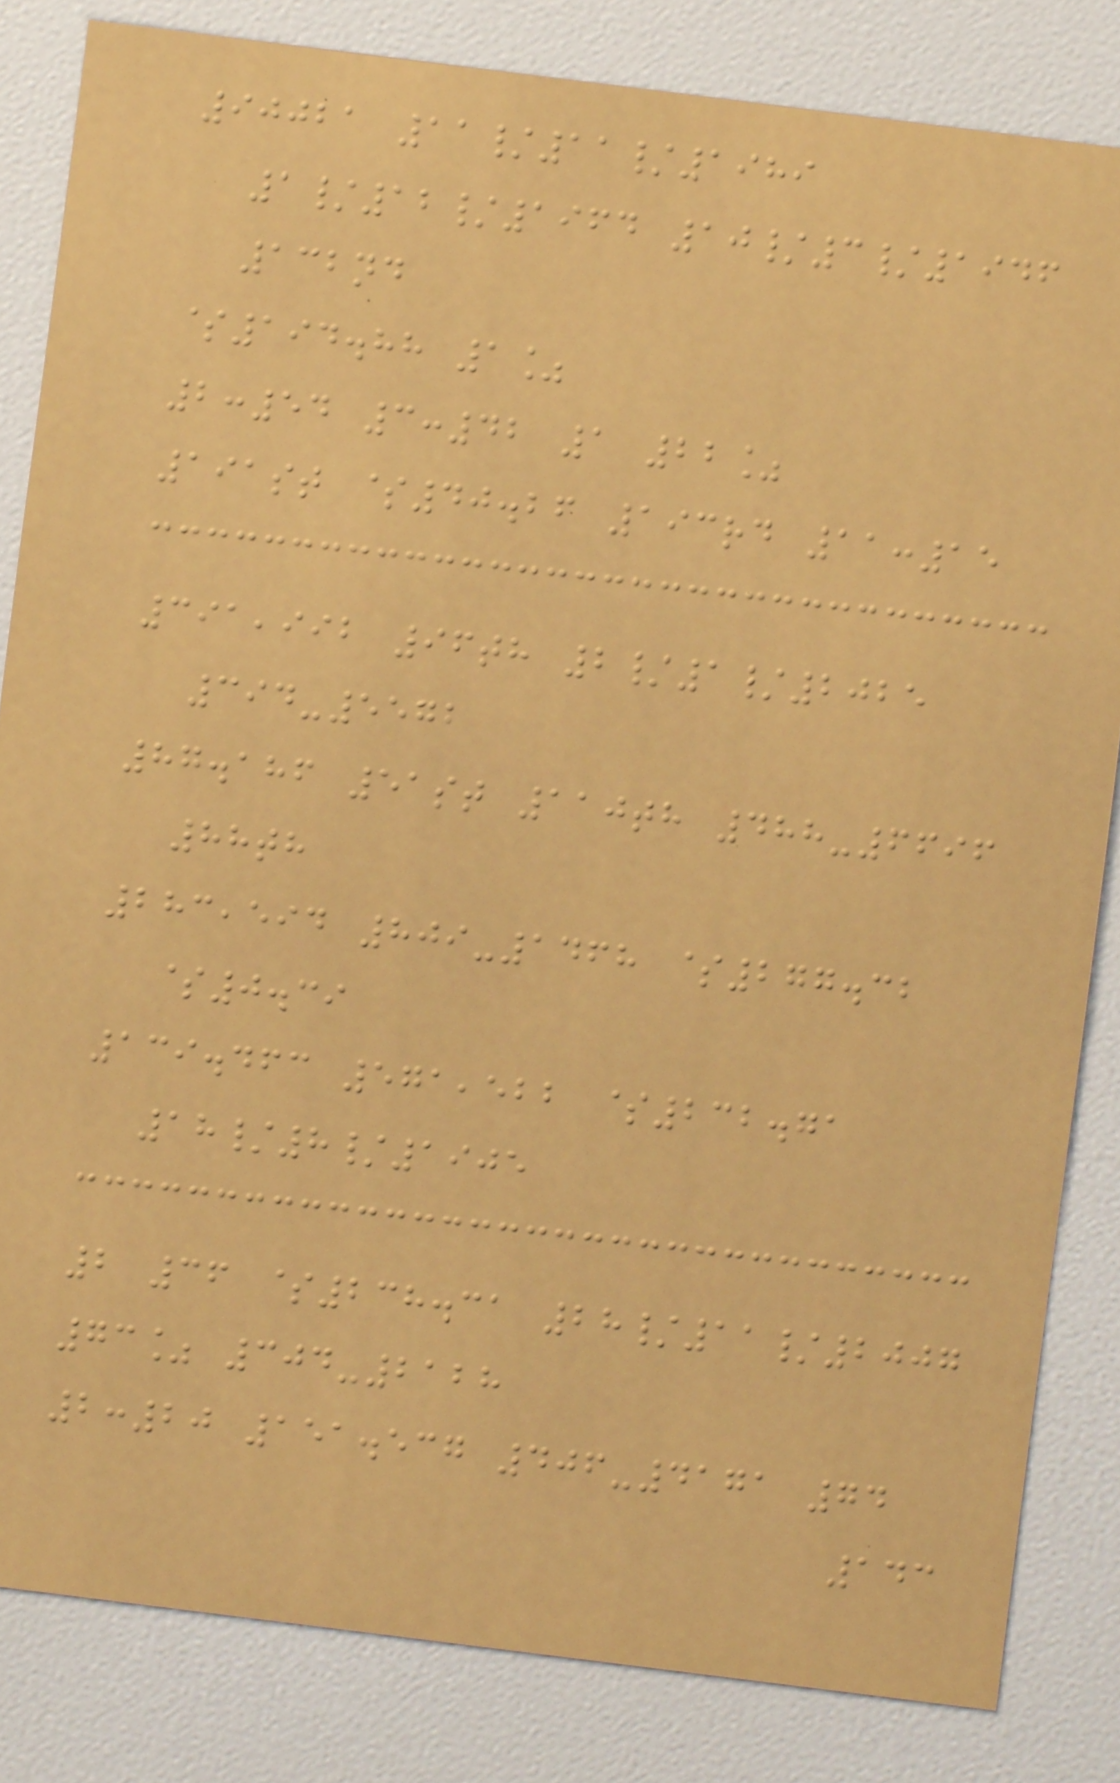90021 11/11/1989
1/12/1964 10/3/1946
132nd
$194.88 1%
2:54 3:42 1 22%
191st $40.26 193rd 11:15
391,992 96th 2/1/2025
394-5572
87.186 51st 110th 488-6696
88th
283,594 809-1468 $277.32
$0.39
139.463 571,522 $232.71
18/8/1905
2 36 $238.31 28/11/2007
73% 304-2128
2:20 151.537 406-4171 74
143
